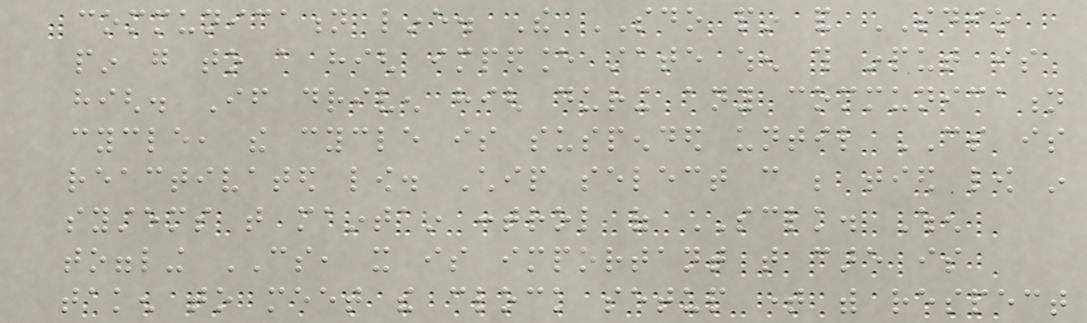communication line. The SDO pin and SDIO
pin go to a high impedance state when this input is
high. If driven high during any communication
cycle, the cycle is suspended until CS is
reactivated low. Chip select can be tied low in
systems that maintain control of SCLK. When
toggling CS, it is important that care is
taken to meet the clock setup time with respect
